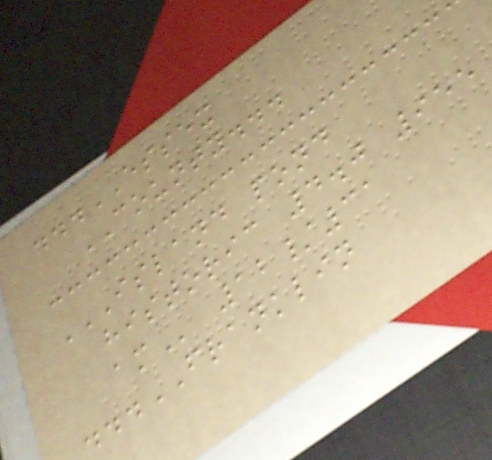...ESSEX
COUNTY...
ISLAND POND
HISTORIC 4.0 955
AM 12/31
...FRANKLIN
